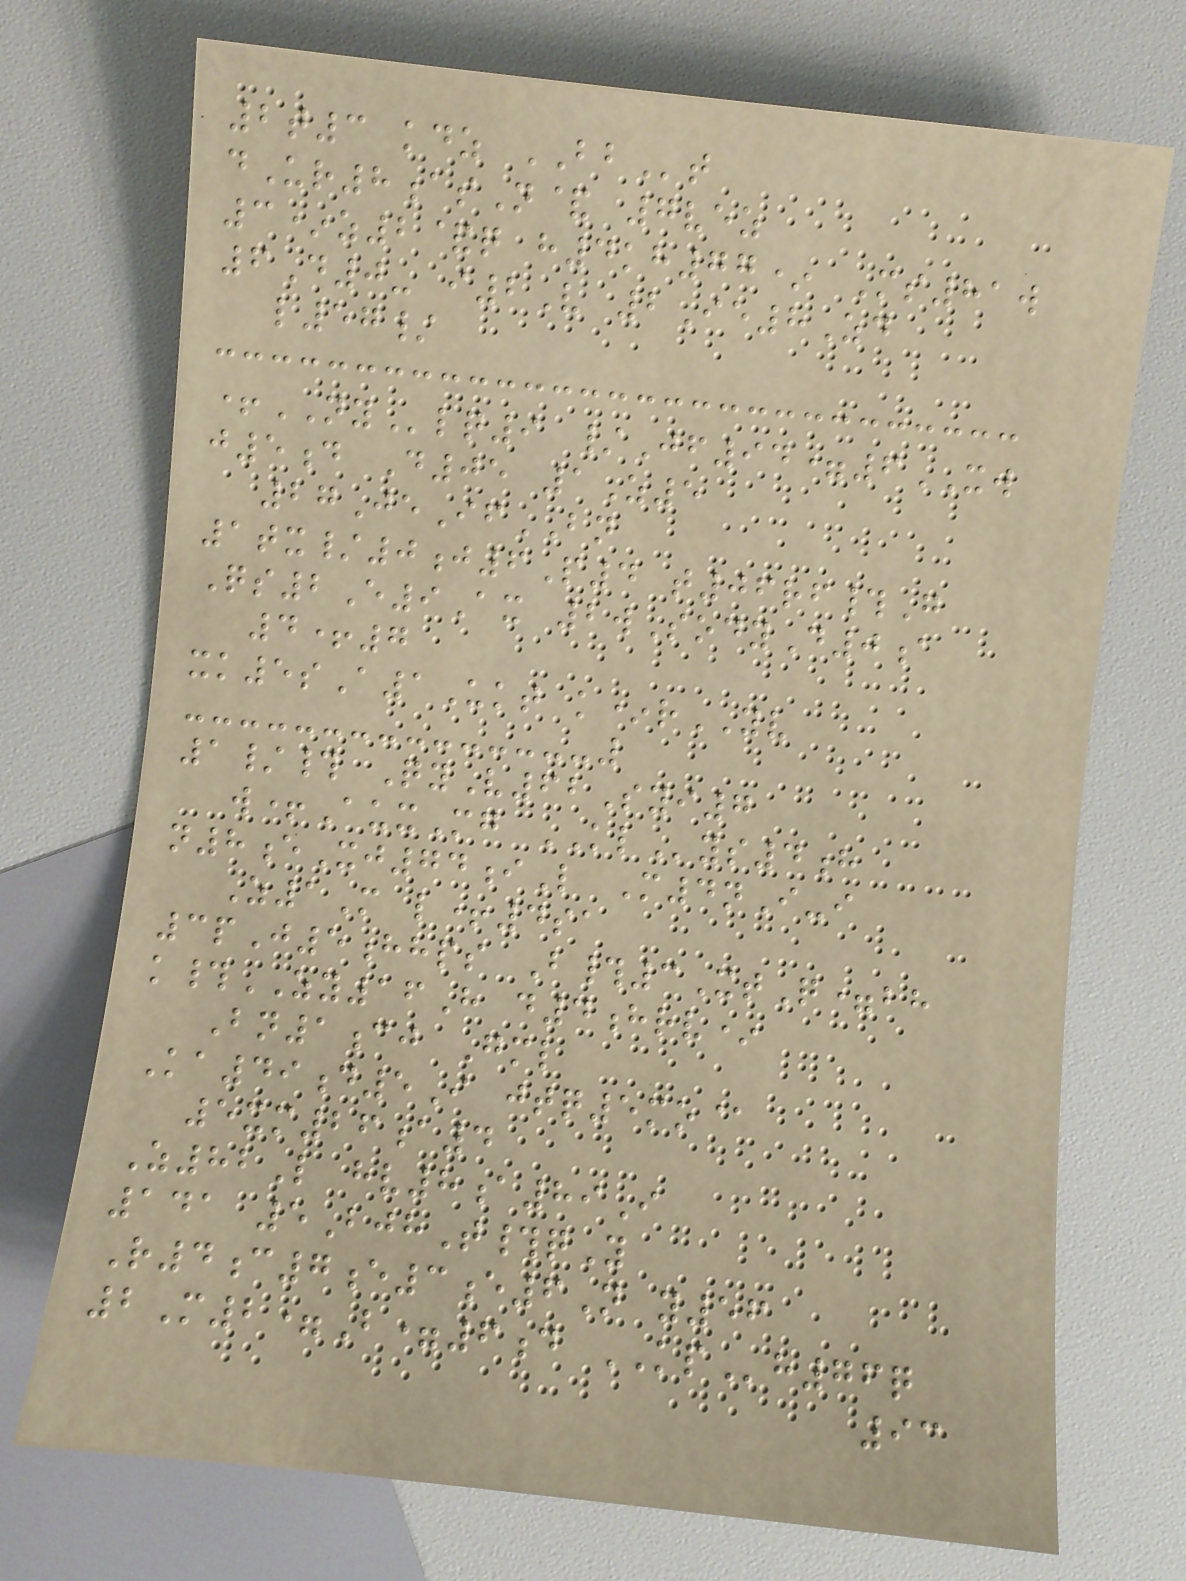2t3 kdz BBt
dUr8asN& 7vez
3*z2&q h4kh77* Ms81w
6D0- i2V 2Ie8Zd
l57/
+NYlq9 /Jf94=6XW
j5d D05 1Z5
27JeIfBN
1tx/0j6P4 t06rf#G
Qs2E9Ax 2wSodyD0a
4+7
xk5sA1Ukt k*rYV
1/# QyV62Syi7
w+AuxMg KLys4h
n8eXj74iL M4nI-i
Z1M l+4sa
3pJ5hhps B#3XtQ=bh
k#ZY16H d4hrv*
Bn1cj Gml
Ka49d5I jtq5mo@
5xm26a4
Z82L hv8a89I
141 5BjhT#qY
R4c7e3e6N y56
2M2=B=6d KPh76q
93
